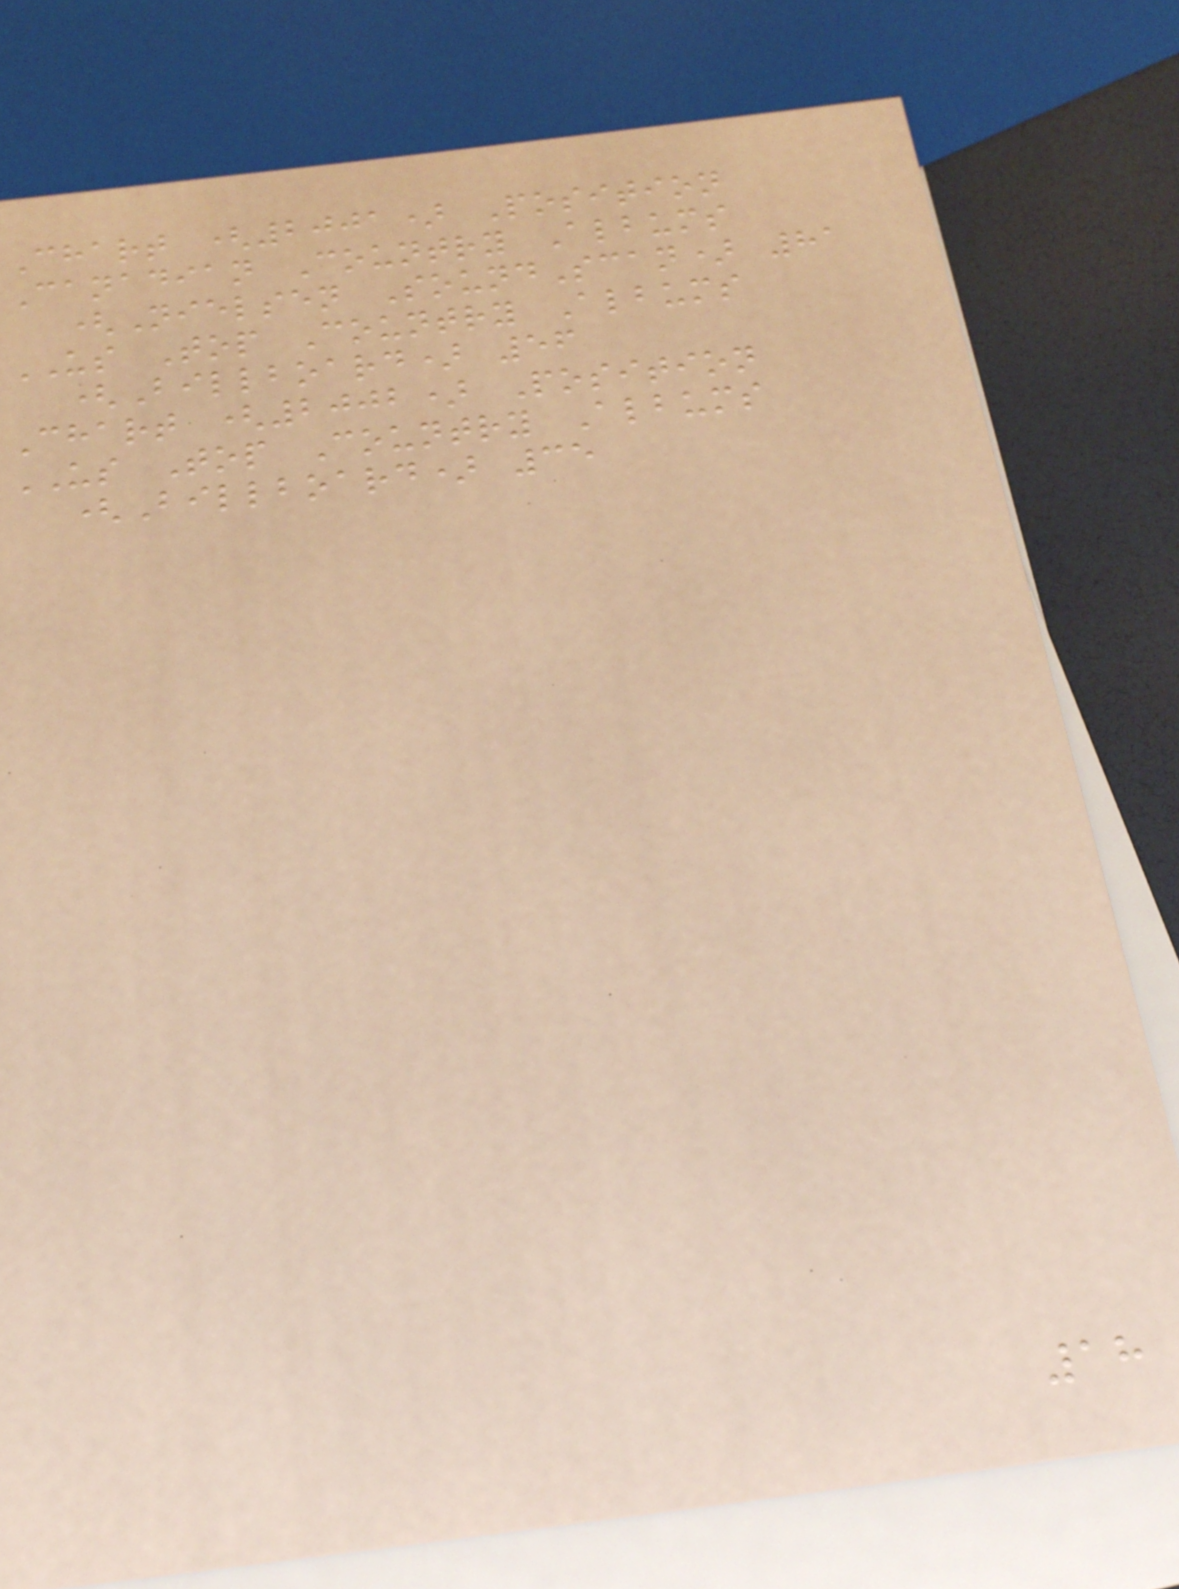Chart (2001) Position
Canadian Country Albums
(Nielsen SoundScan) 81
US Top Country Albums
(Billboard) 56
Chart (2002) Position
US Top Country Albums
(Billboard) 35
18
